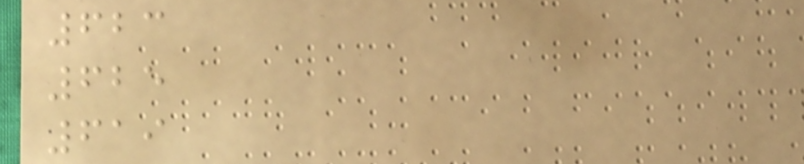623
625
619
